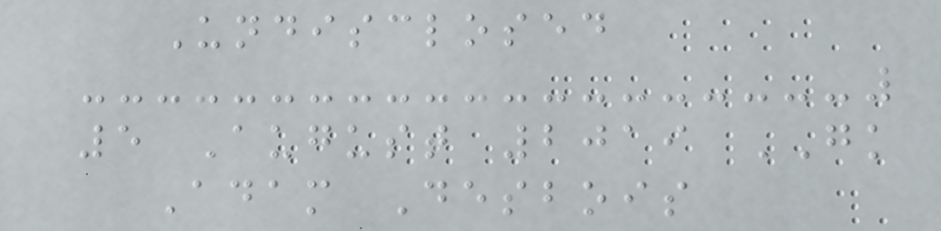Undisclosed
5 August 2019 GK
Adam Desbois
